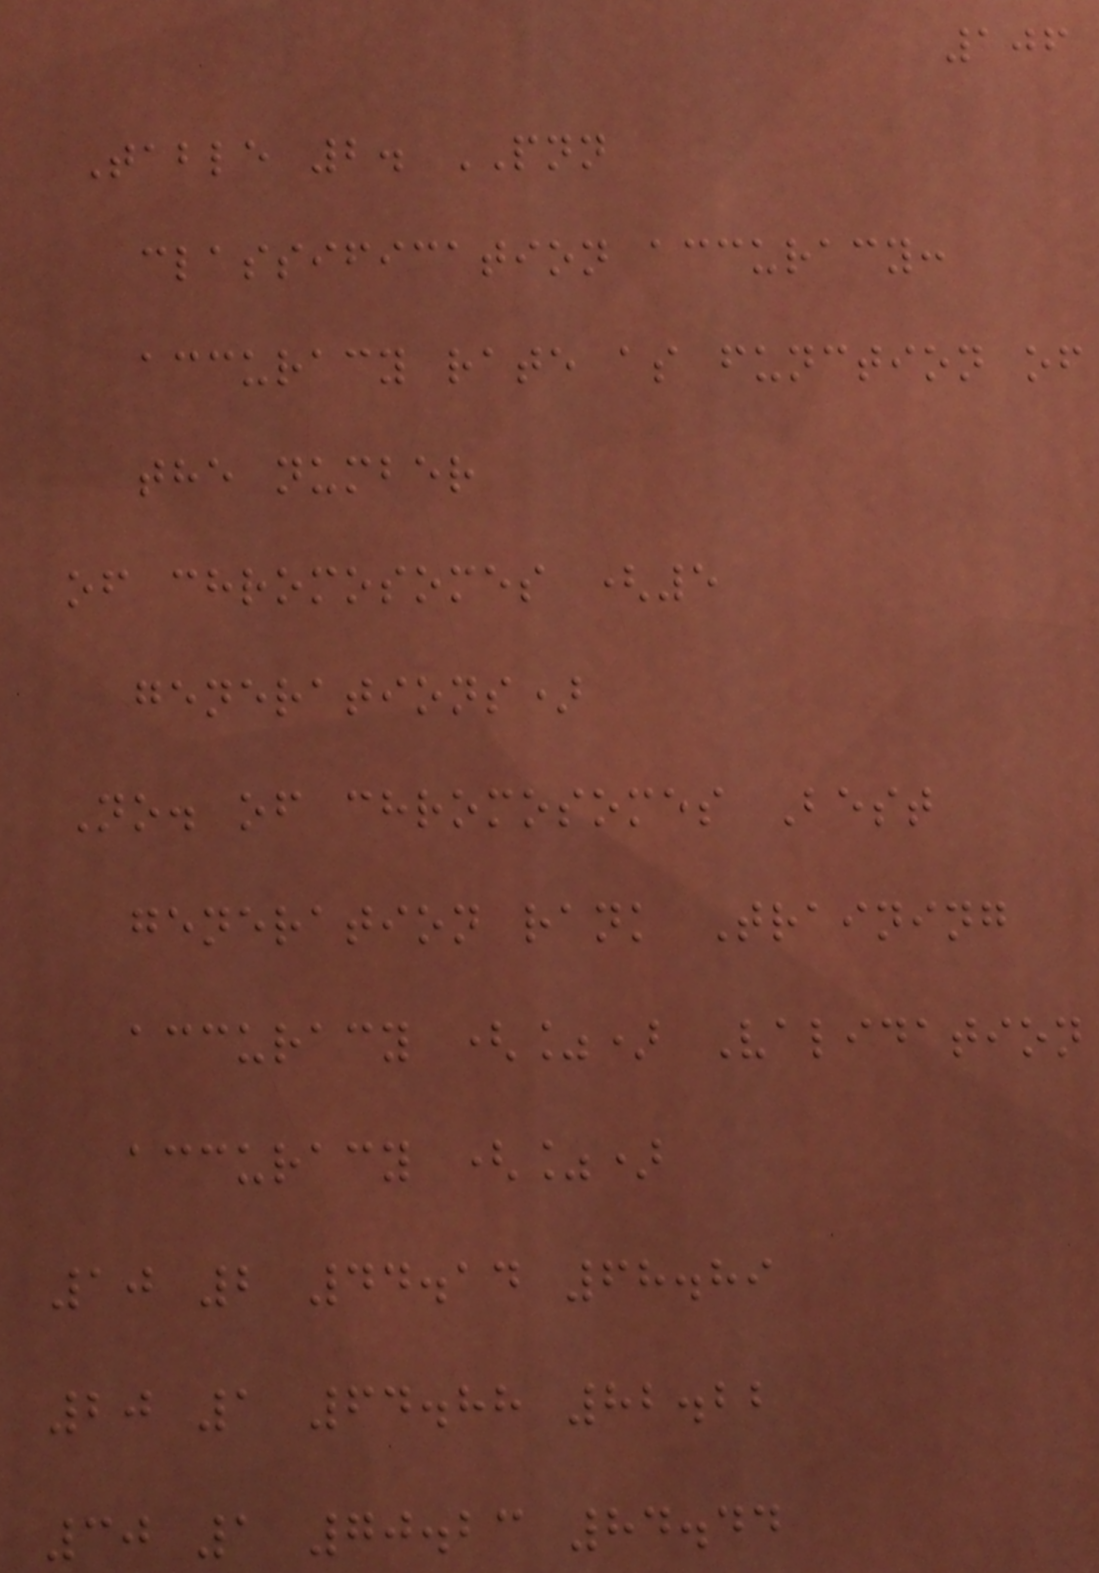106
Table 2. PNN
classification accuracy:
accuracy rate as function of
the number
of chromosomes (5
generations)
No. of chromosomes Best
generation rank Training
accuracy (%) Validation
accuracy (%)
10 2 44.14 68.89
20 1 64.88 82.22
30 1 70.23 84.44
